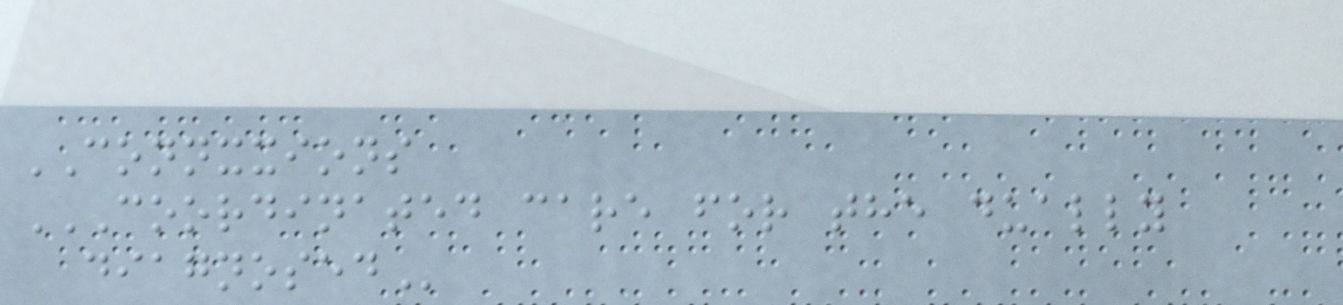CONNXXIONS
COORDINATED CARE FOR THE DUALLY
DIAGNOSED
